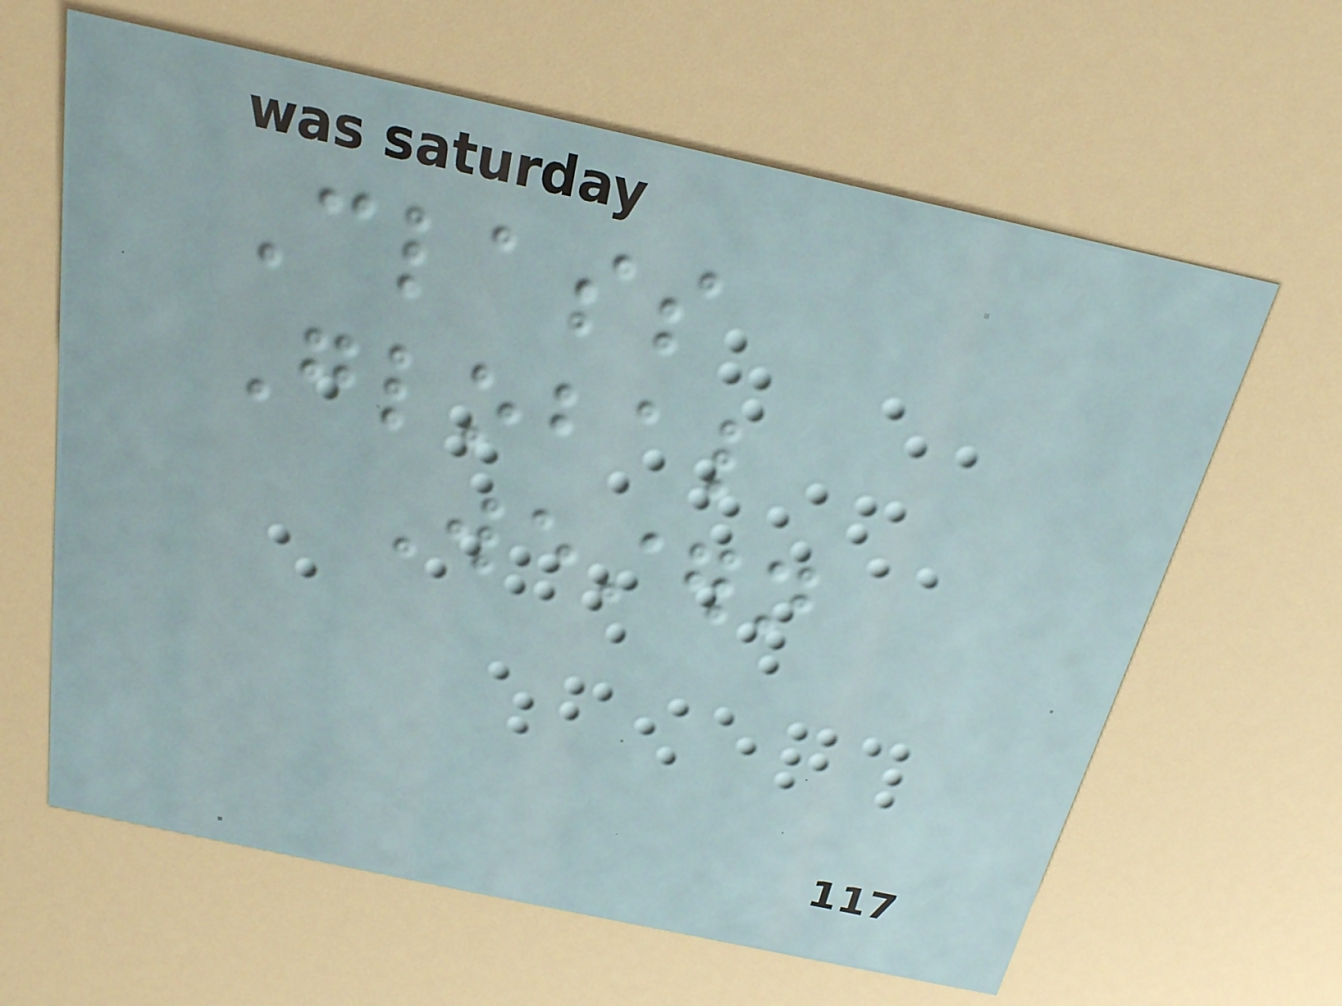Class
Global
Western
